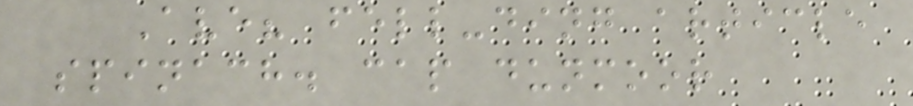Ave? fell-ding article
spinach. cap dunmoor
